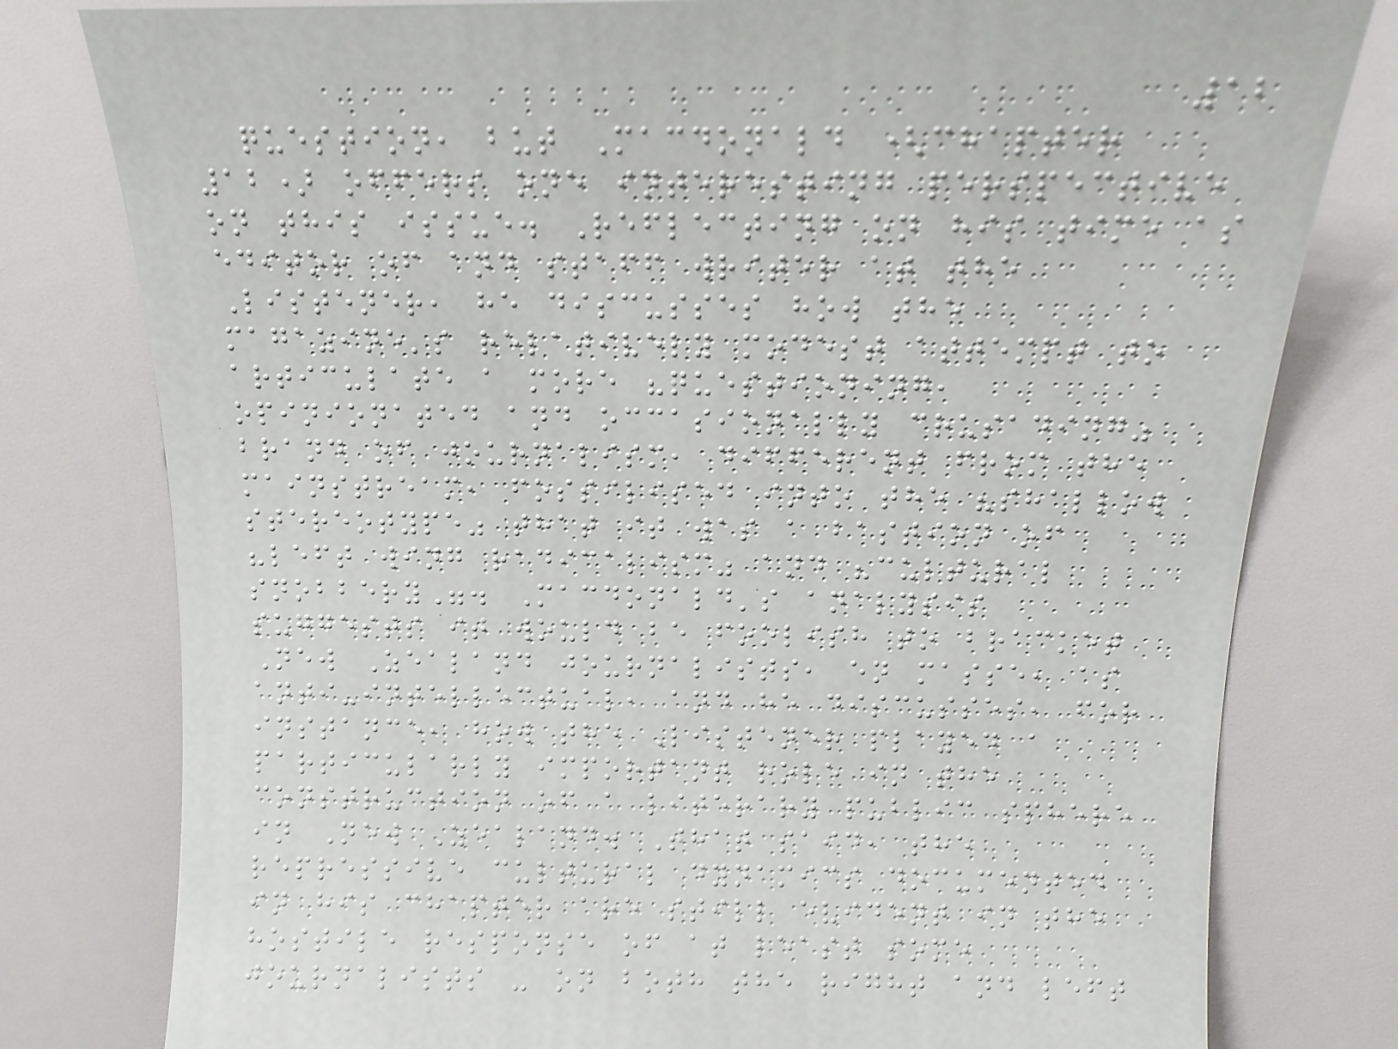12
question, but Macdonald (chapter
12) offers one interesting perspective
on this issue. Reflecting on his time as
editor of and staff writer at the
Listener, he discusses how the
magazine's relatively modest attempt to
articulate a more "questioning,
opinionated and occasionally crusading"
brand of journalism, different from the
mainstream, fossilised into the "shallow
stereotype" that it was a bastion of
"left wing radicalism" and "cultural
snobbery". Macdonald's analysis
suggests it would be foolish to bracket
New Zealand journalists, en masse, as
anti-intellectual, and he discusses, for
instance, how the Listener played a
particularly important role in the
construction of a literary public sphere
in New Zealand. That said, the
repressive cultural dynamics documented
in his chapter are still evident in the
hostile response of at least some
journalists - on both the right and left
